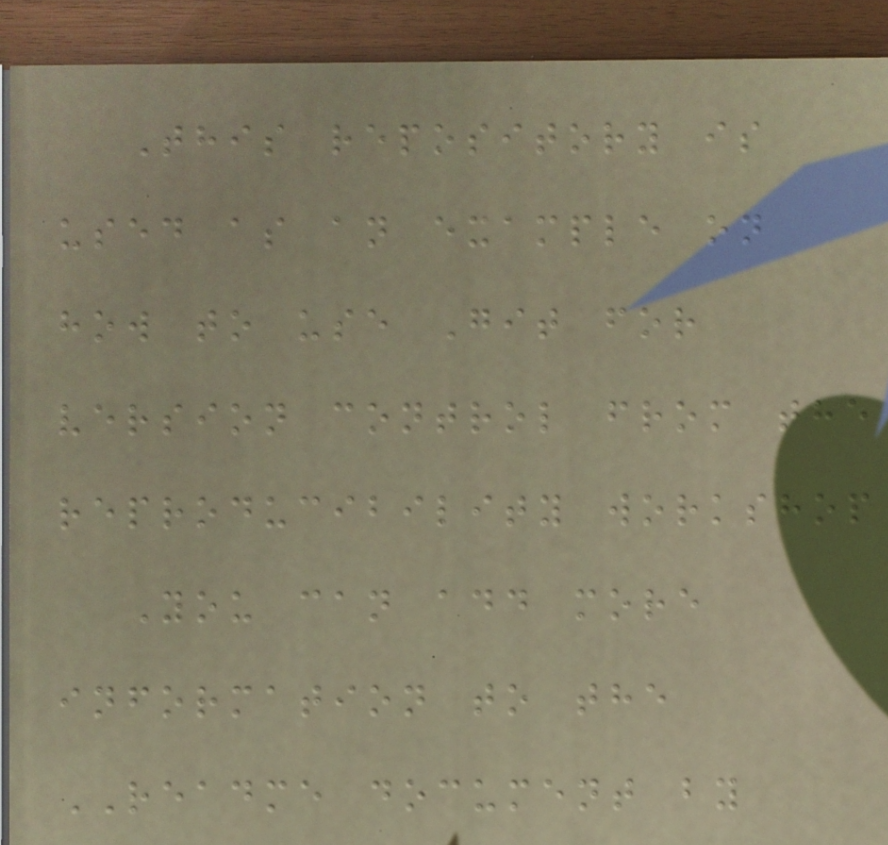This repository is
used as an example on
how to use Git for
version control from the
reproducibility workshop
You can add more
information to the
README document by
